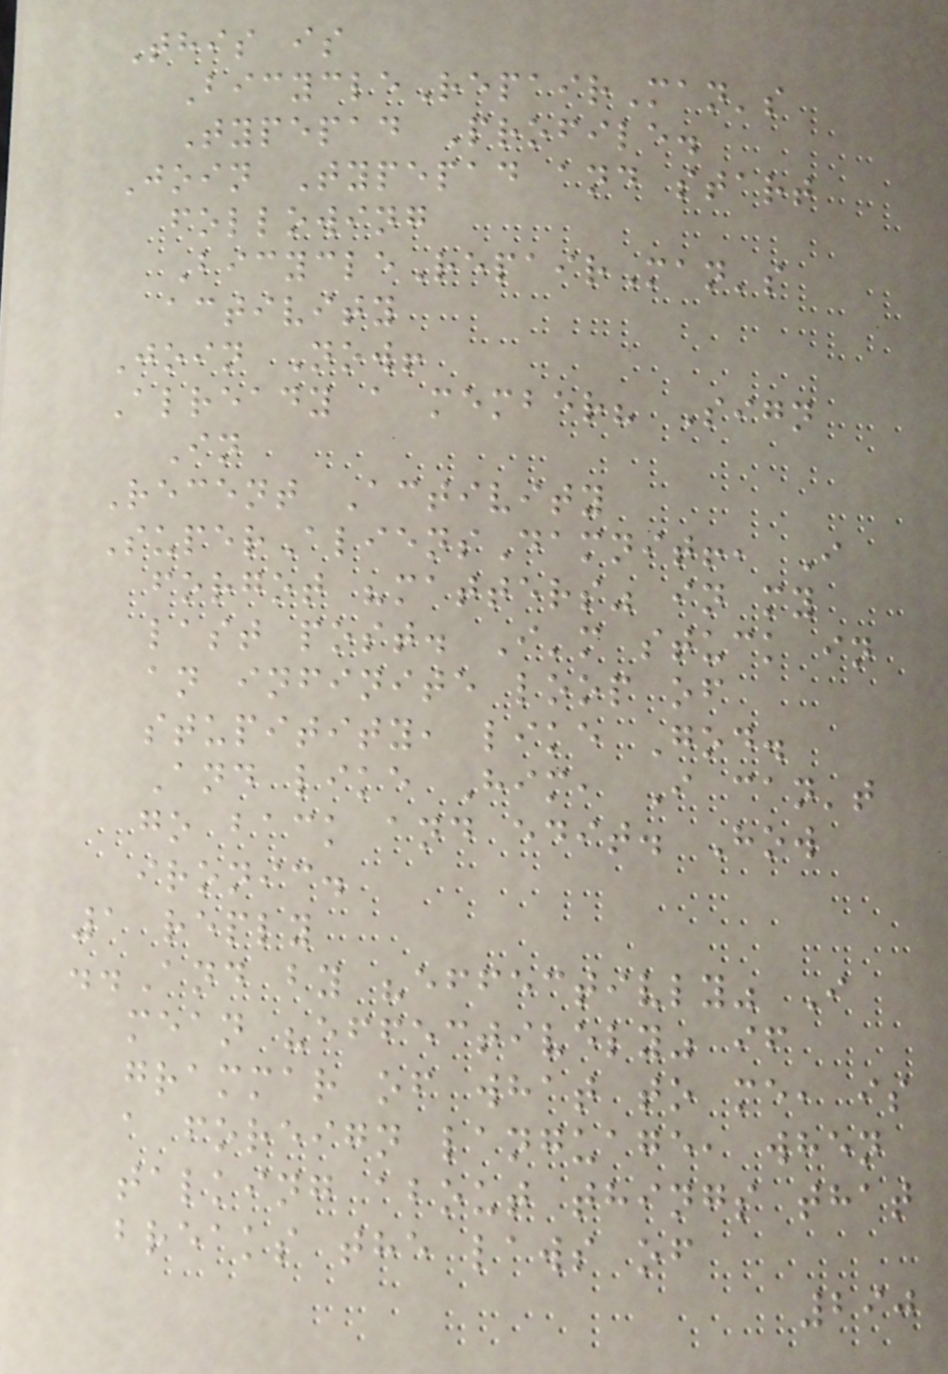This is
BicycleRepairMan's
Typepad Profile.
Join Typepad and start
following
BicycleRepairMan's
activity
Join Now!
Already a member? Sign
In
Recent Activity
SuperAliensDamnit!, I
forgot "matters" in my
last post. I'm stuck in
an infinite loop of
stupitity, like God.
And like Him, I can't
go back and edit. How
ironic.
1 reply
..And by "effectivly" I
mean "effectively" if
grammar of what to me, is
a foreign language, when
talking about things that
breaks the laws of
290
